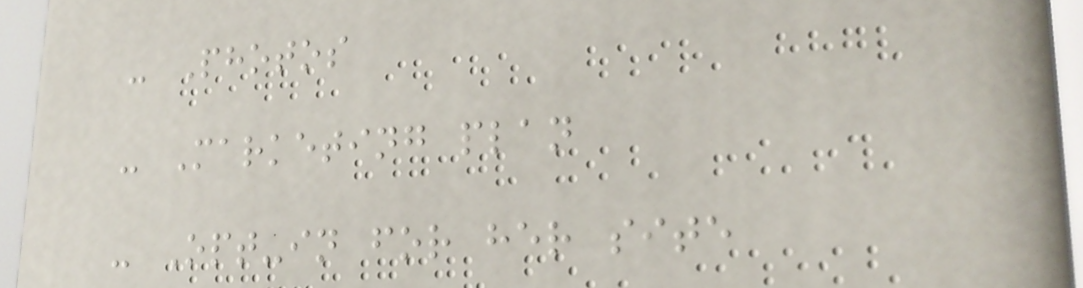- Photos
- Marketing plan
- Opt-in for her site
